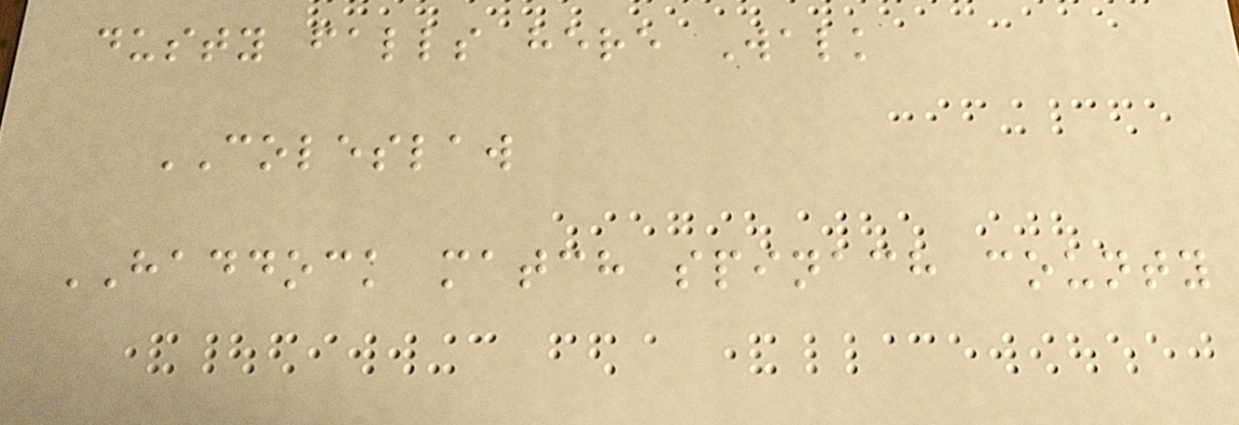dusty falls here Walk
COLESLAW
HADDOCK match spinach county
